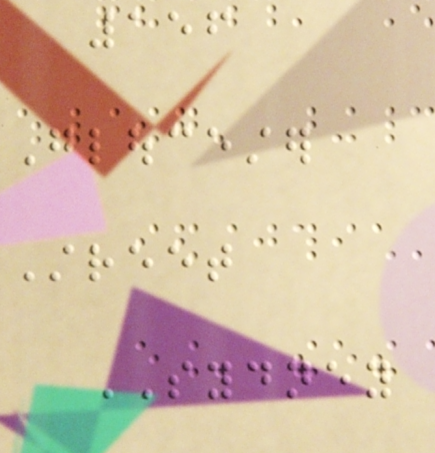156
Gloucester
Street
SYDNEY
